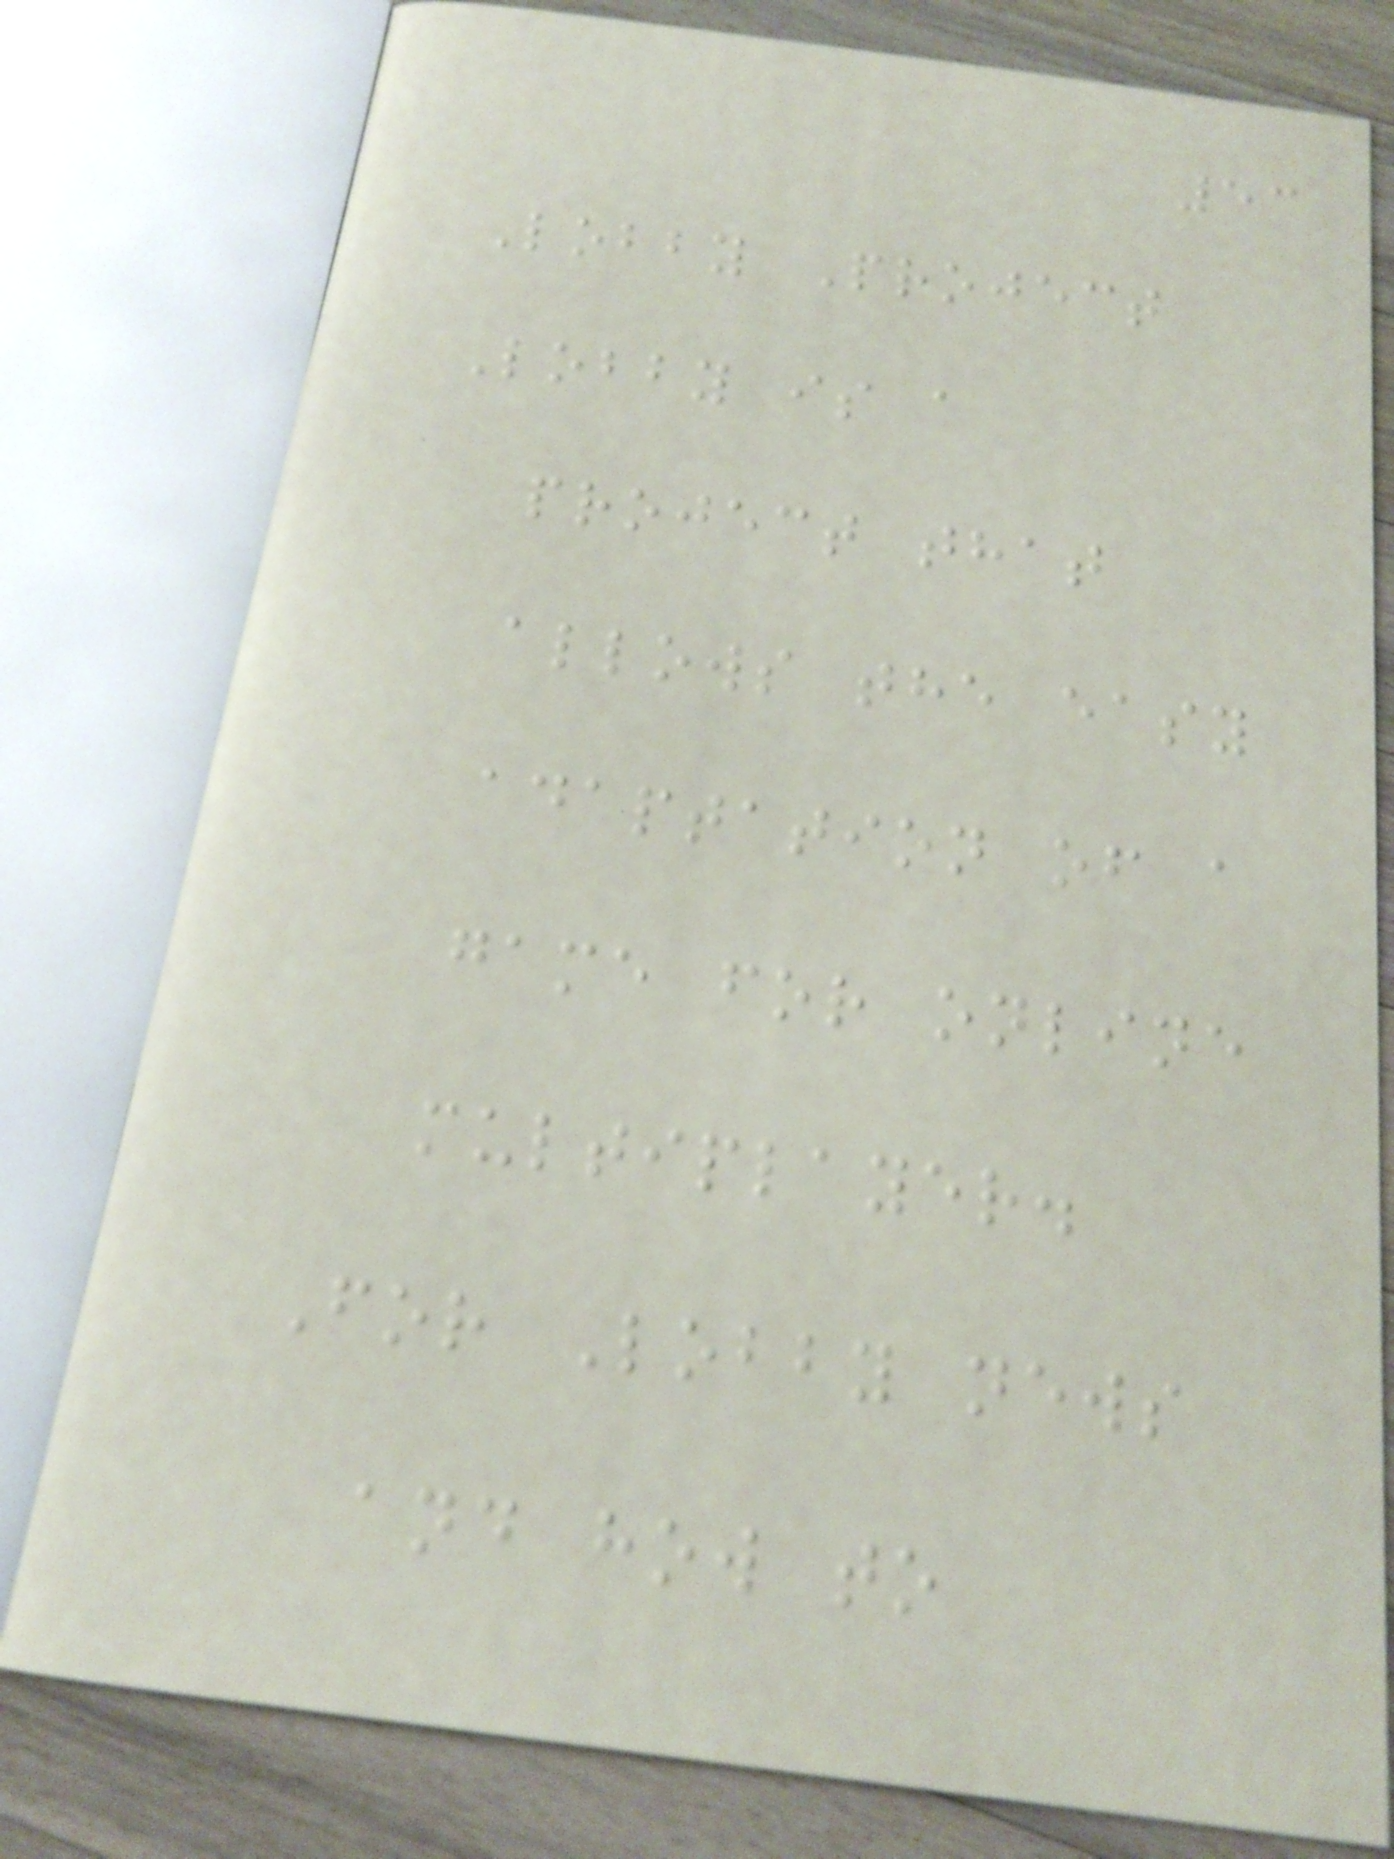53
Lobby Project
Lobby is a
project that
allows the easy
adaptation of a
game for online
multiplayer.
For Lobby news
and how to
